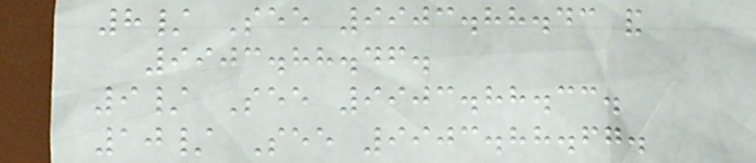8/ See 9903.88.43 and
9903.88.46.
9/ See 9903.88.33.
10/ See 9903.88.67.
